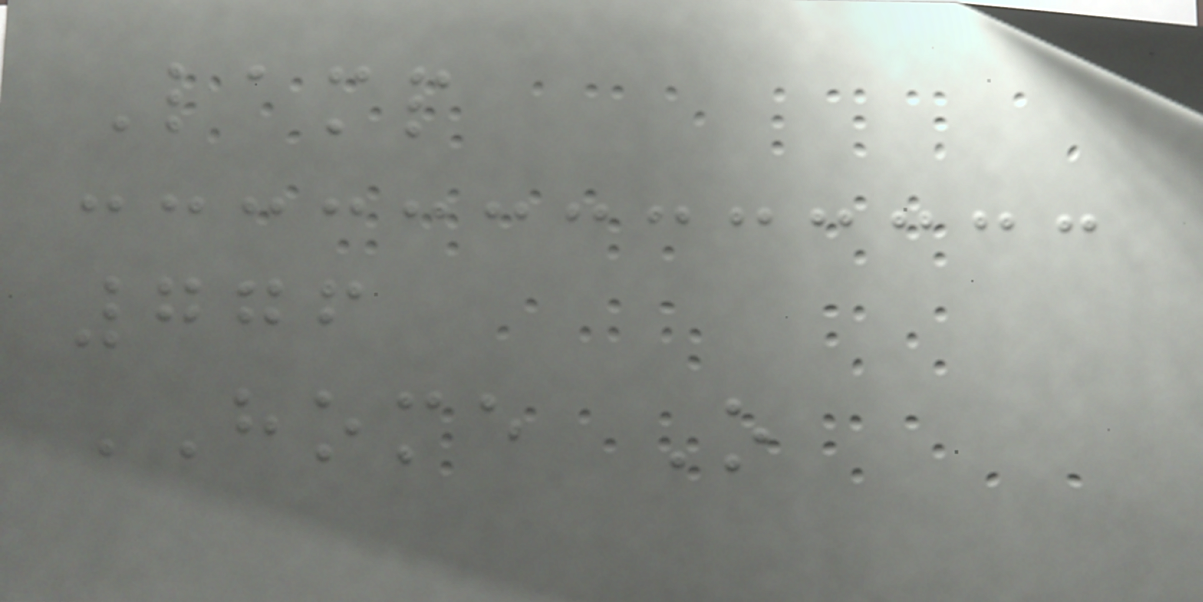Lamp
776
HOME O
